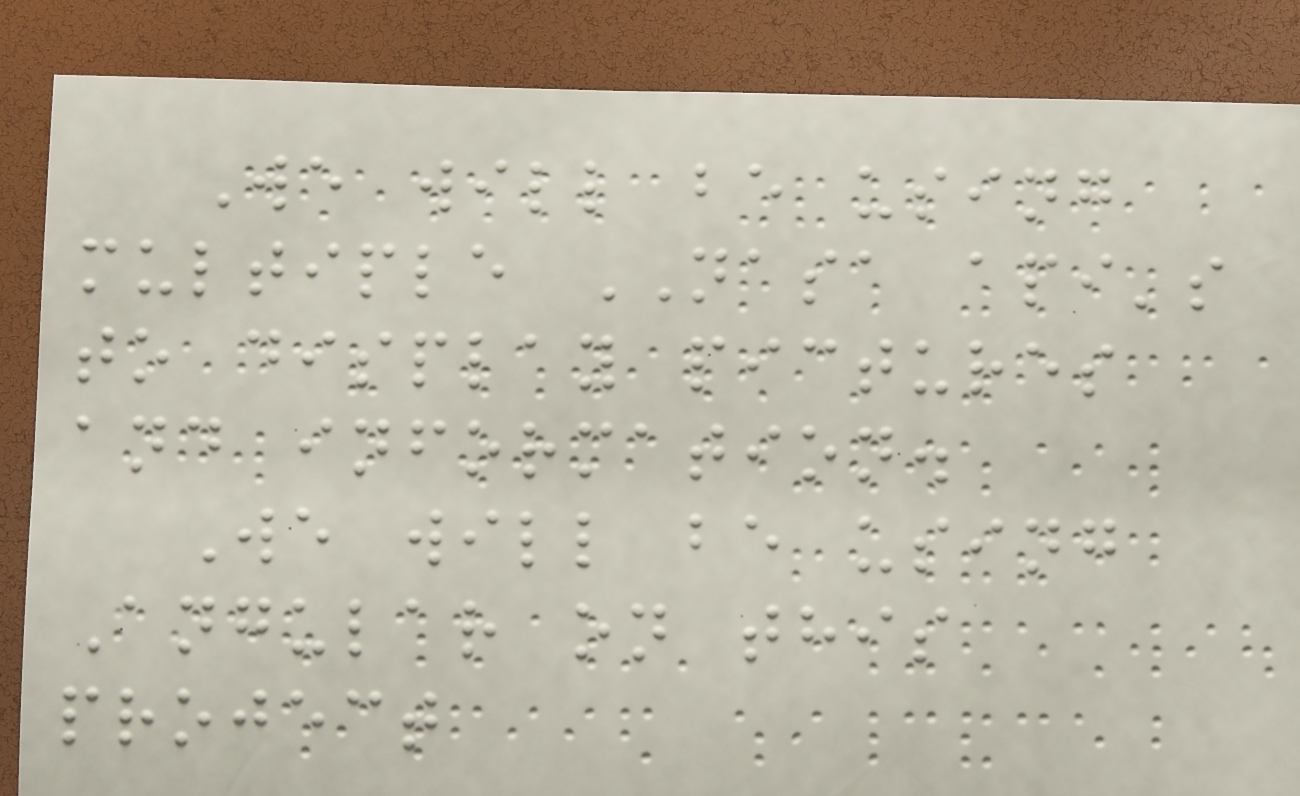We will be using
multiple NASA api's
to display pictures
and information.
We will be using
Angular on this
project
